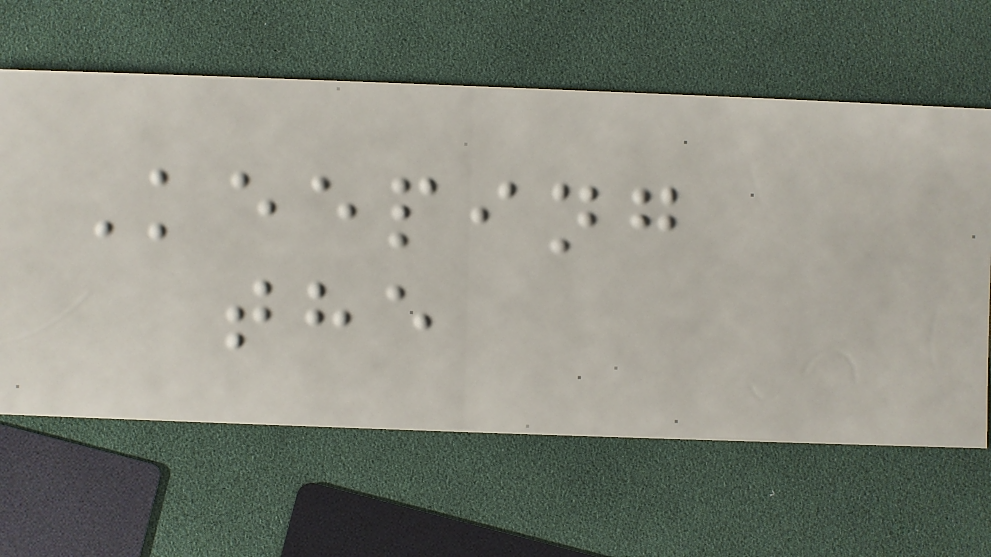Keeping
the
